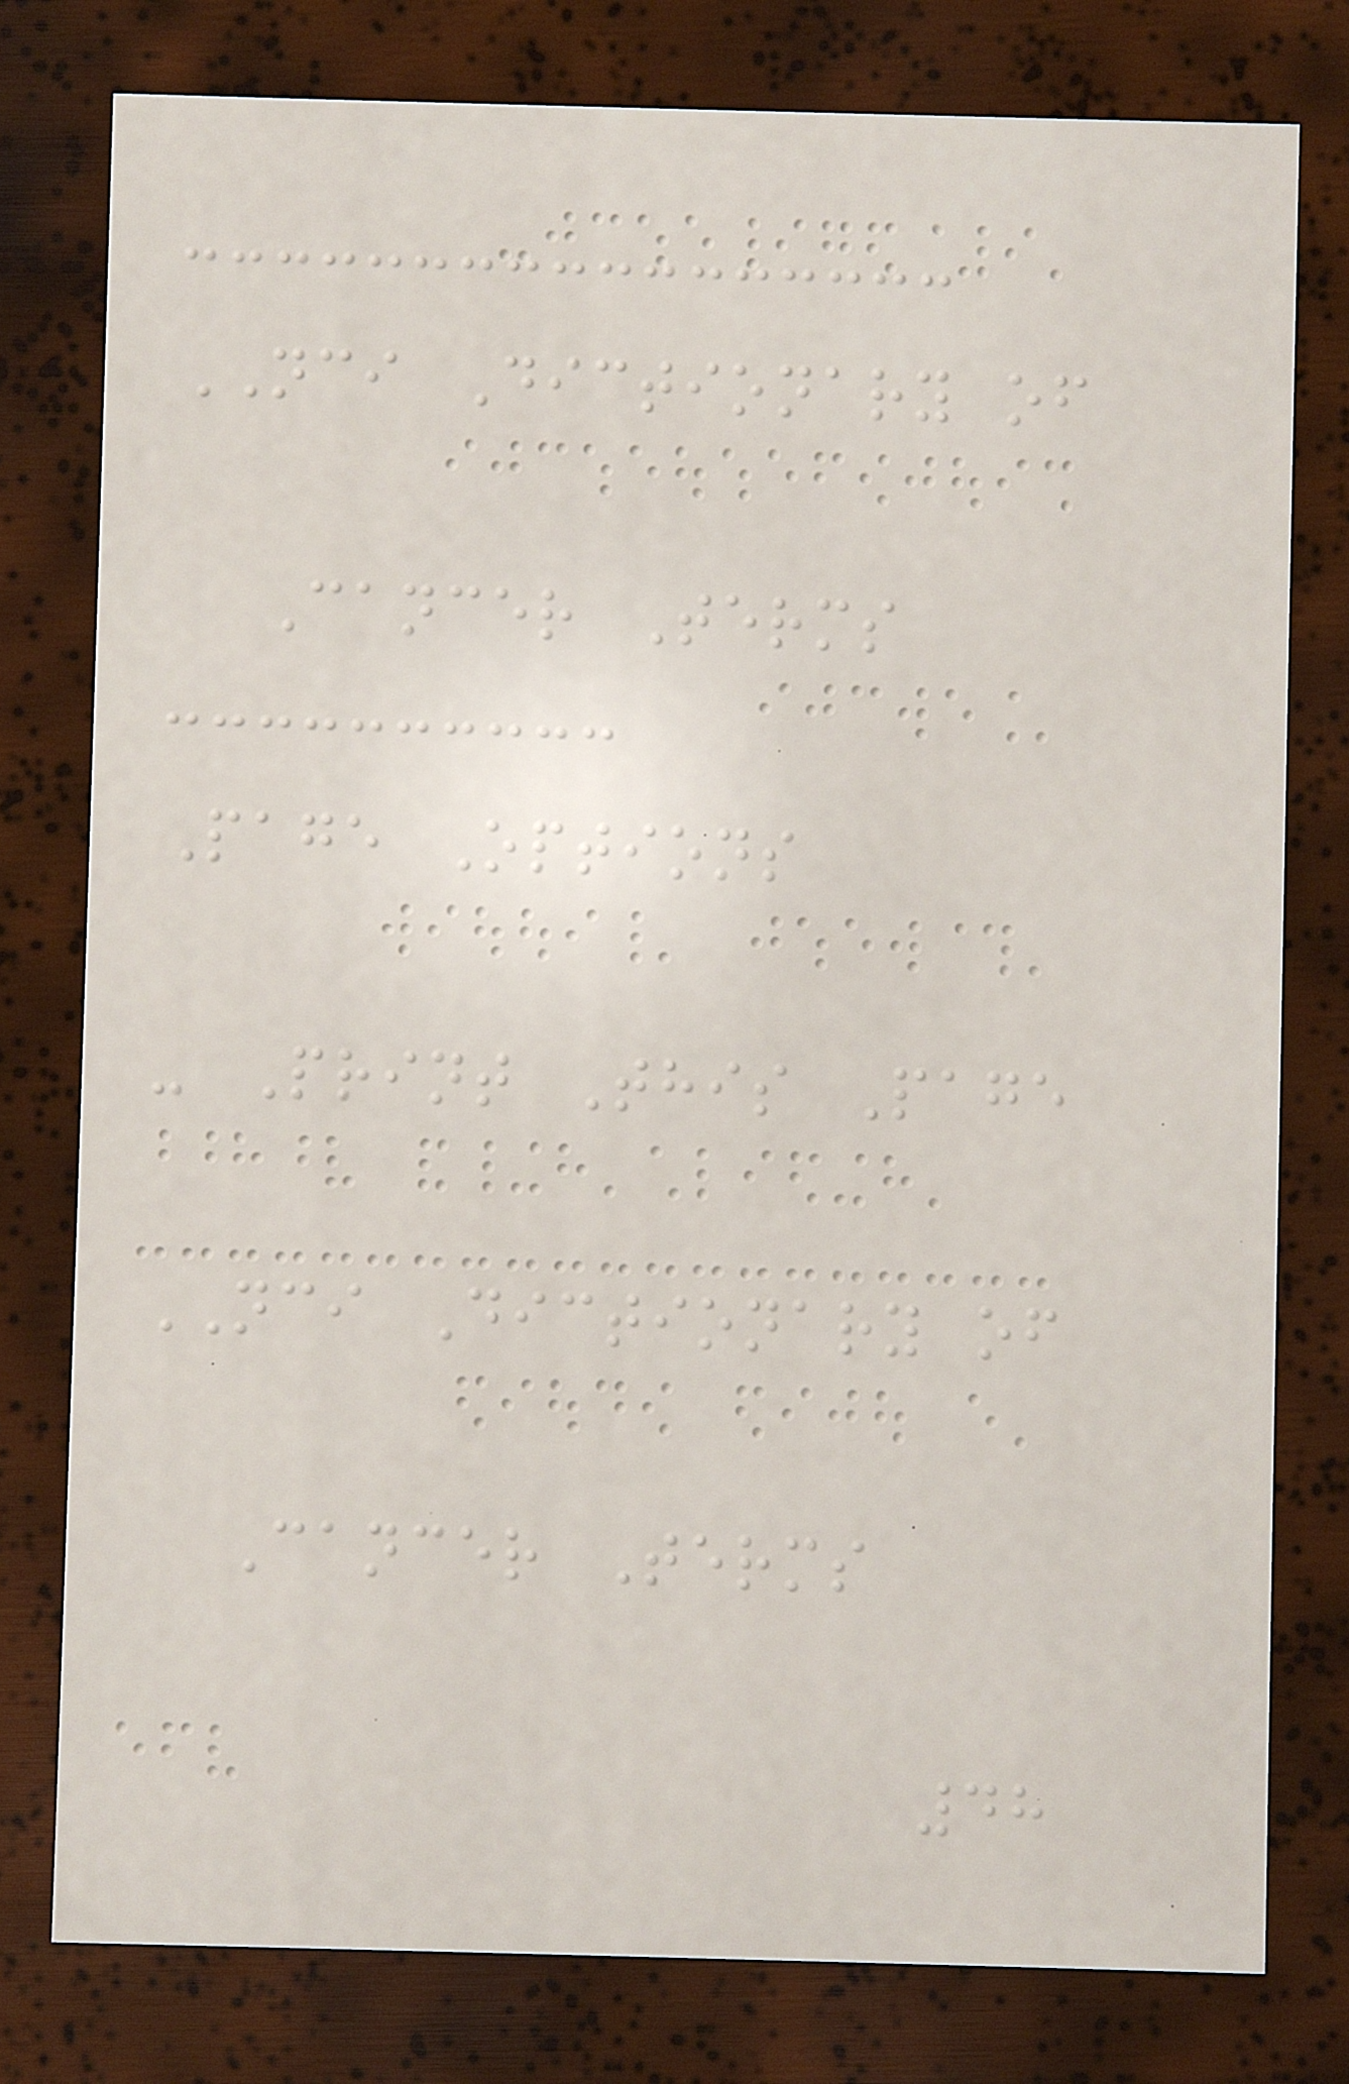NCI Dictionary of
Cancer Terms
Page Options
- Print This Page
NCI Dictionary of
Cancer Terms
48
